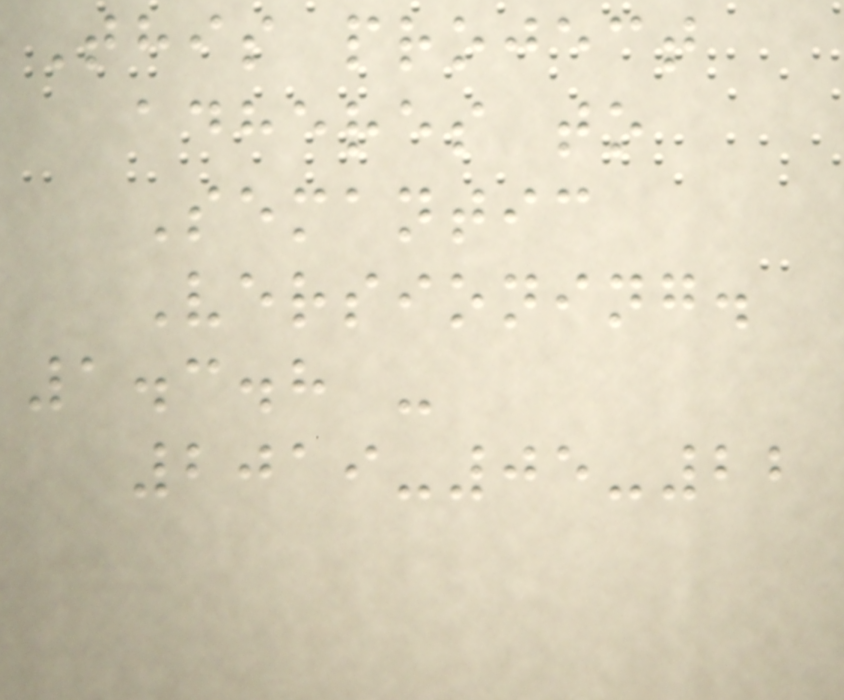This project
adheres to
Semantic
Versioning.
1.3.8 -
2019-05-22
